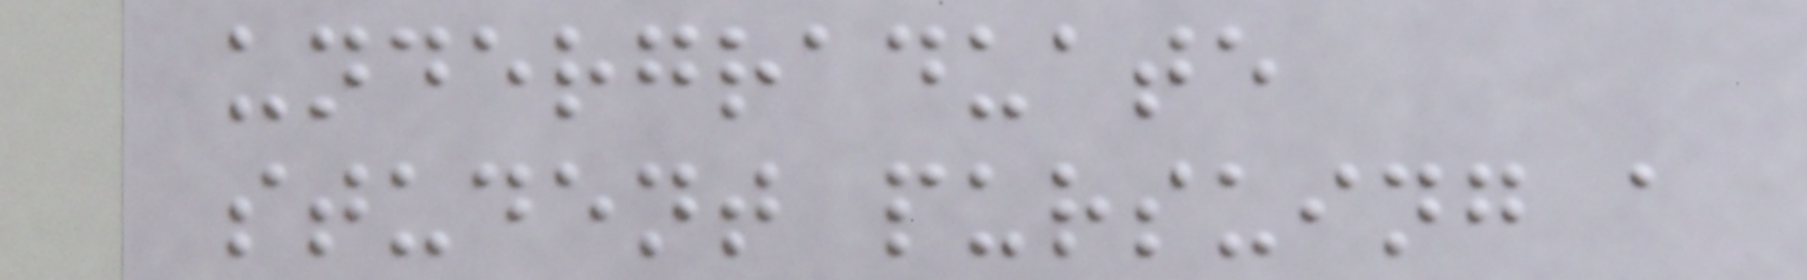undergraduate
student pursuing a
